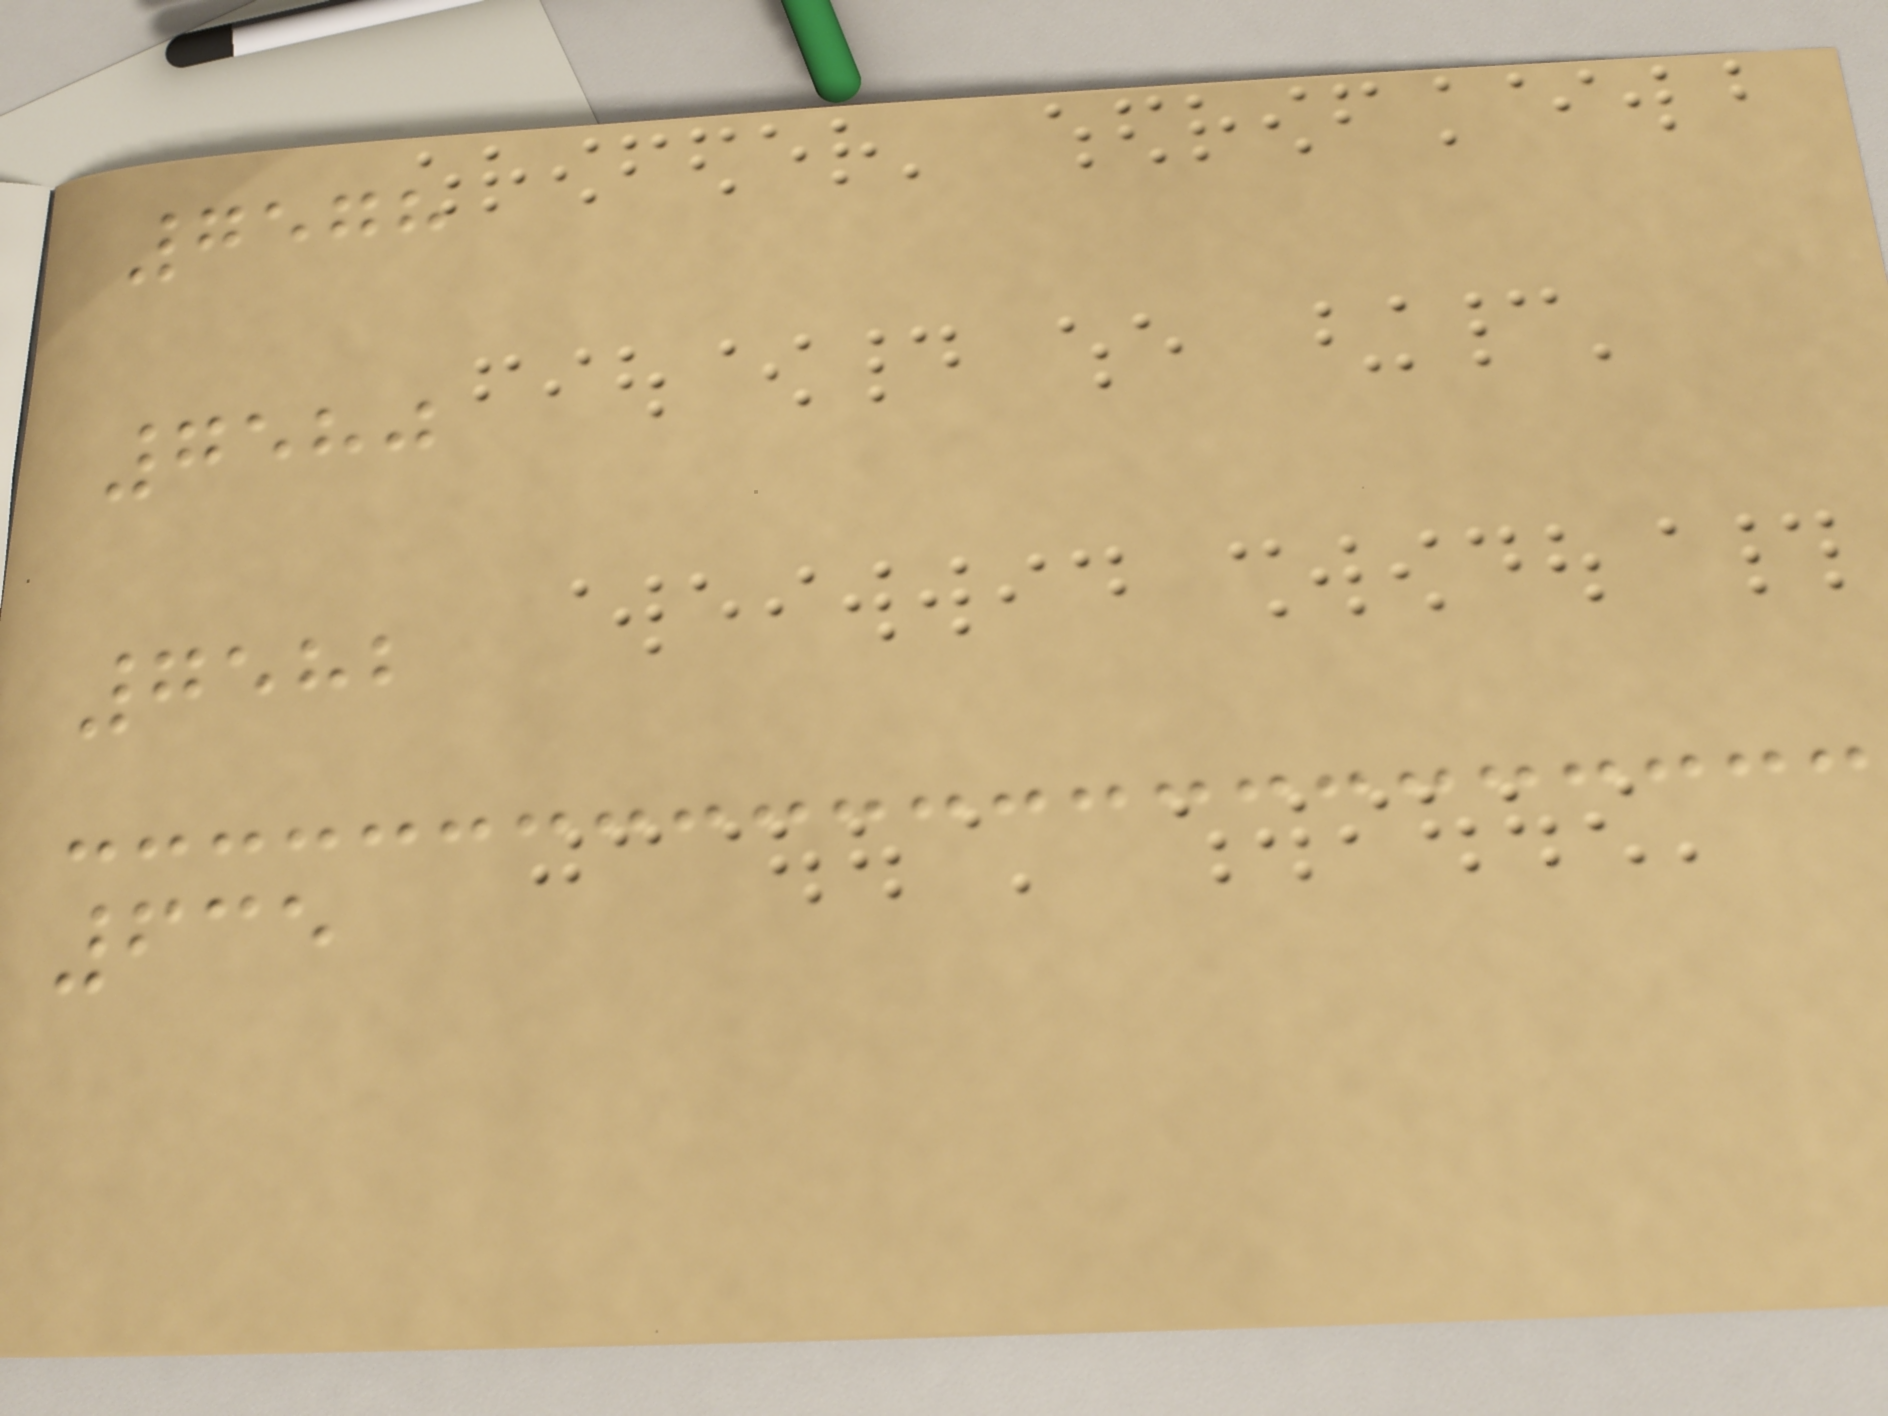7578
7580
7582
635
